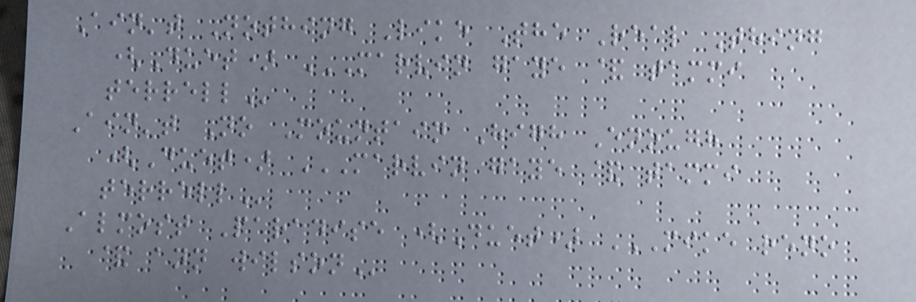Ain't Nothing Like The Real Thing
(Duet) MARVIN GAYE & TAMMI
TERRELL
Ain't No Mountain High Enough
(Duet) MARVIN GAYE & TAMMI
TERRELL
Almost Paradise (Duet) MIKE RENO
& ANN WILSON
